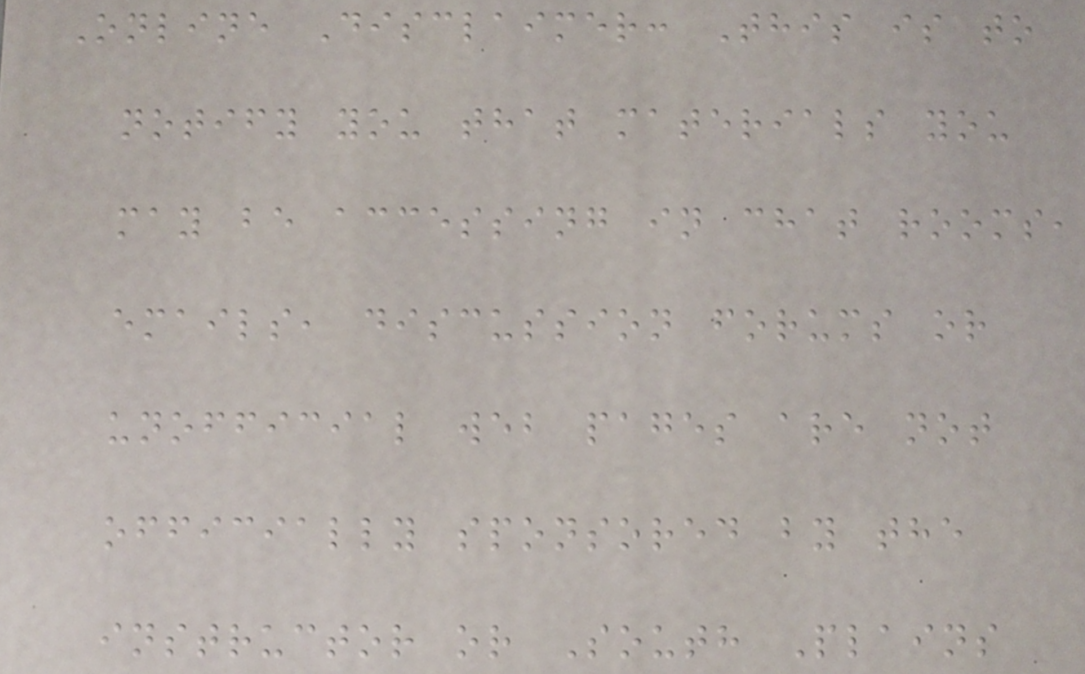Online Disclaimer: This is to
notify you that materials you
may be accessing in chat rooms,
emails, discussion forums or
unofficial web pages are not
officially sponsored by the
instructor or South Plains
